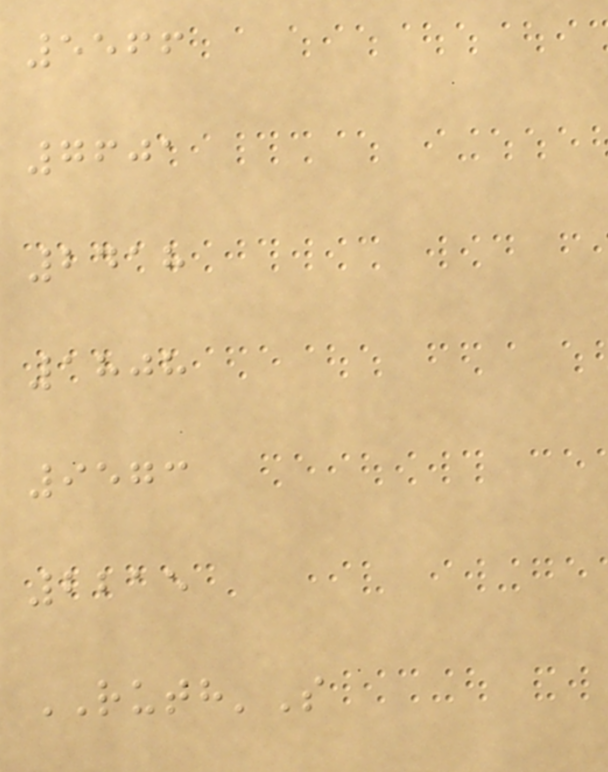5566
7601
2418
1808
9573
2215
RUTH'S
